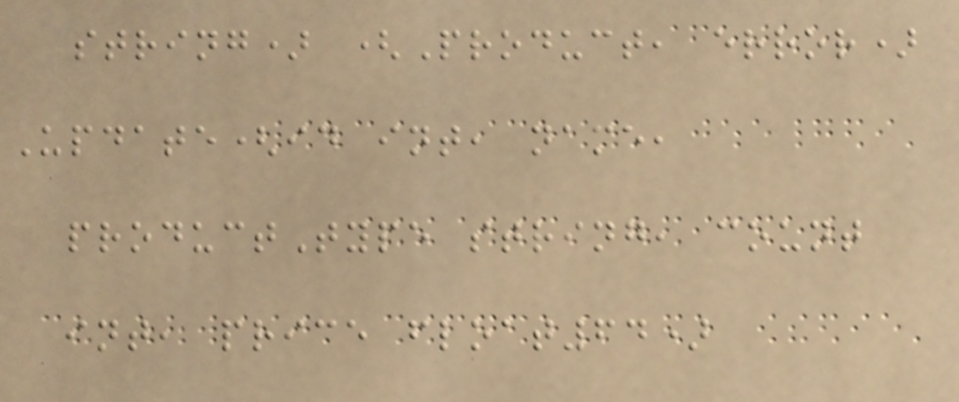string) (Product, error)
Update(id int, name,
productType string, count
int, price float64)
